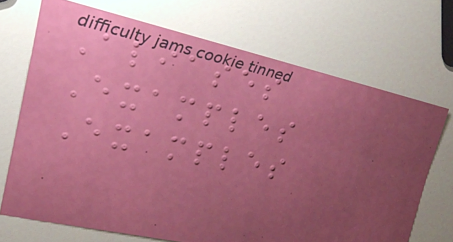Aliases
Examples
Examples
